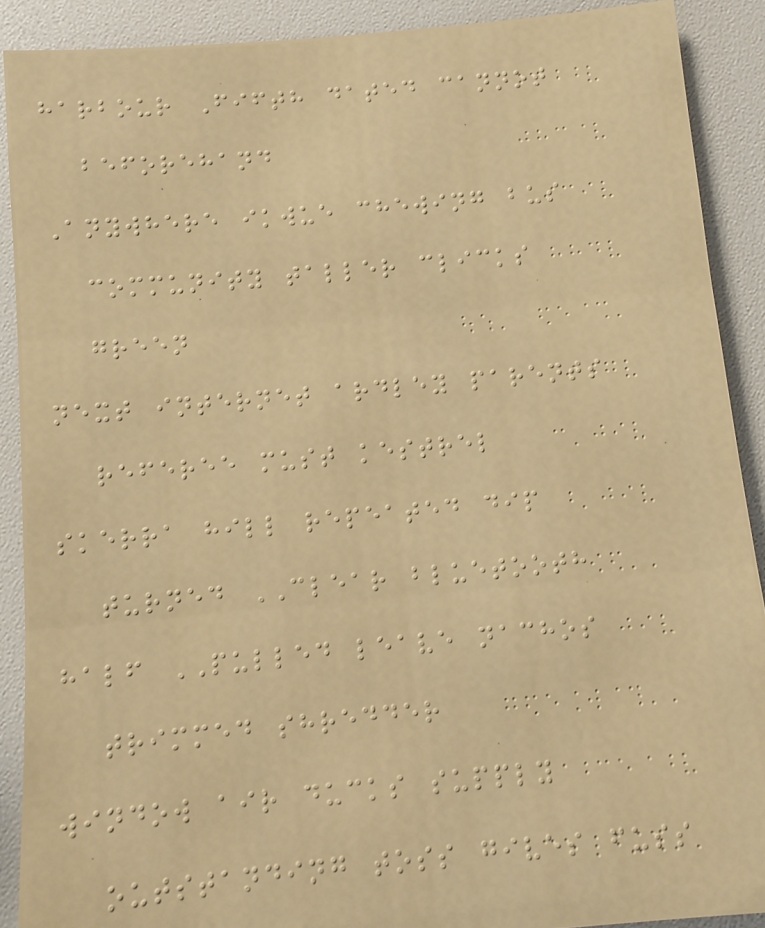harbour Fifth dated cannot
beforehand
Anywhere ikwue chewing bus
community taller clicks
green
next internet ardley parents
referee must kestrel
skerra hill repeated dip
turned CLEAR bluetooth
half PULLED leave nachos
trimmed shredder
window air ducks supply
outstanding toss gives fuss
